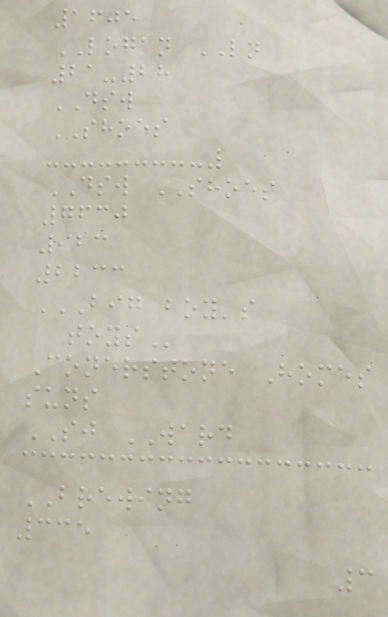1605
LOGAN LN
21-28
DSW
SHOES
DSW SHOES
7630
923
2233
BIG BOY'S
TOYS
Conerstone Homes
suns
SJ WARD
BREWING
335
3
